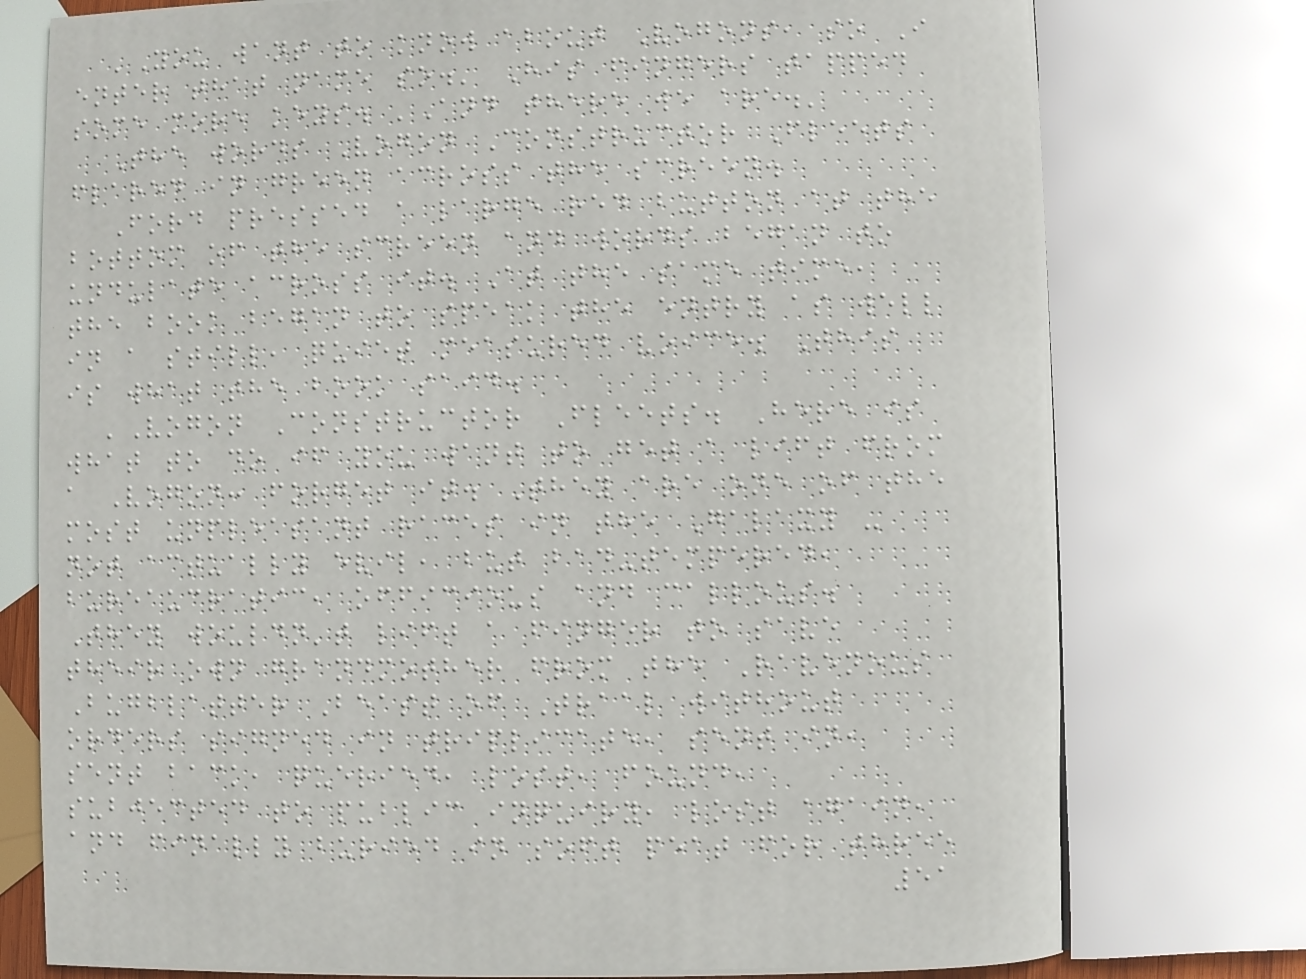'You want to know about Vogons, so I
enter that name so.' His fingers tapped
some more keys. 'And there we are.'
The words Vogon Constructor Fleets
flared in green across the screen.
Ford pressed a large red button at the
bottom of the screen and words began to
undulate across it. At the same time,
the book began to speak the entry as well
in a still, quiet measured voice. This
is what the book said.
'Vogon Constructor Fleets. Here is
what to do if you want to get a lift from
a Vogon: forget it. They are one of the
most unpleasant races in the Galaxy -
not actually evil, but bad-tempered,
bureaucratic, officious and callous.
They wouldn't lift a finger to save
their own grandmother from the Ravenous
Bugblatter Beast of Traal without
orders signed in triplicate, sent in,
sent back, queried, lost, found,
subjected to public inquiry, lost again,
and finally buried in soft peat for three
51
